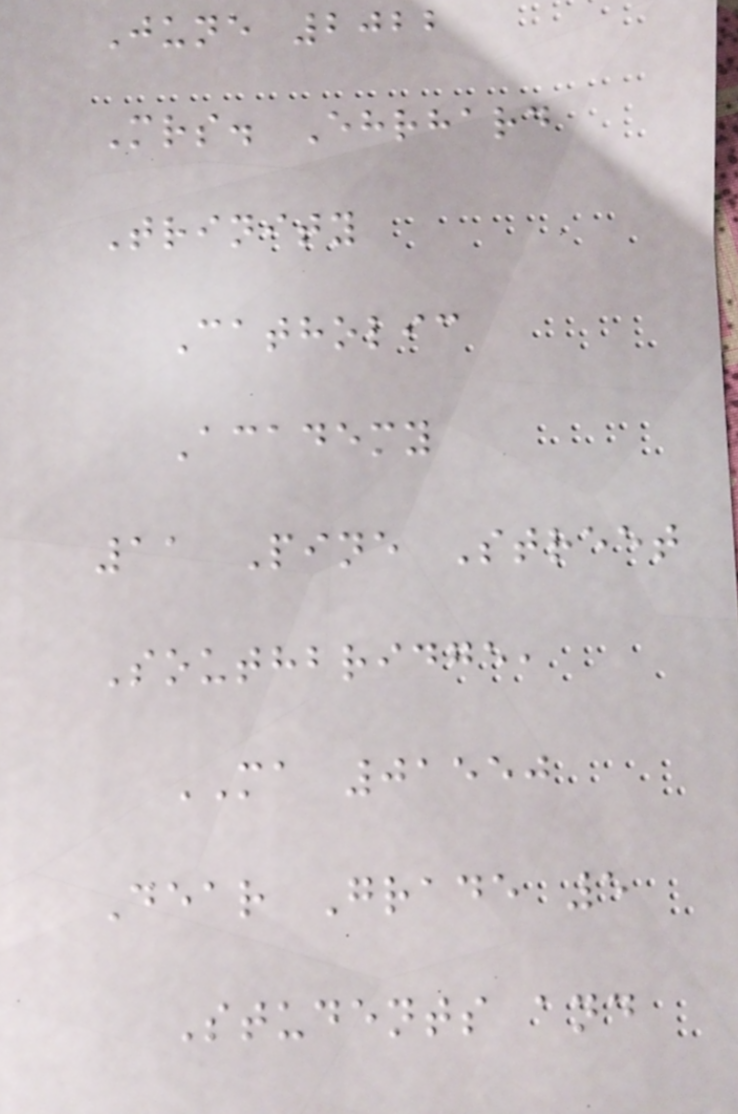June 2022
Mrs. Ehrhard
Trinity
Catholic
Academy
11 Pine Street
Southbridge,
MA 01550
Dear Grade 5
Students and
